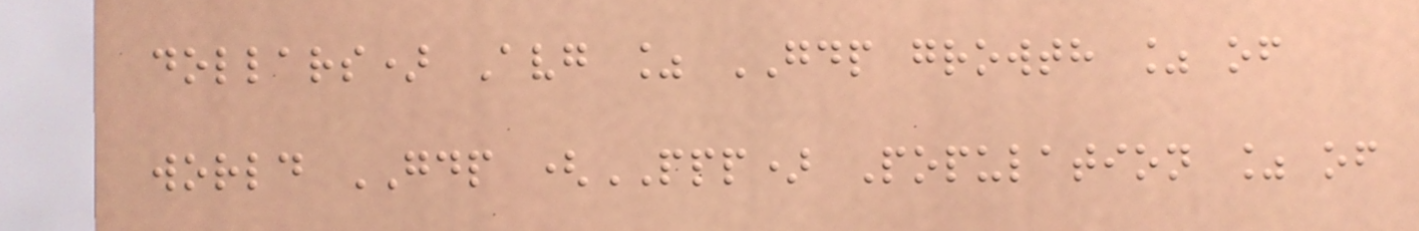dollars) Avg % GDP growth % of
world GDP (PPP) Population % of
